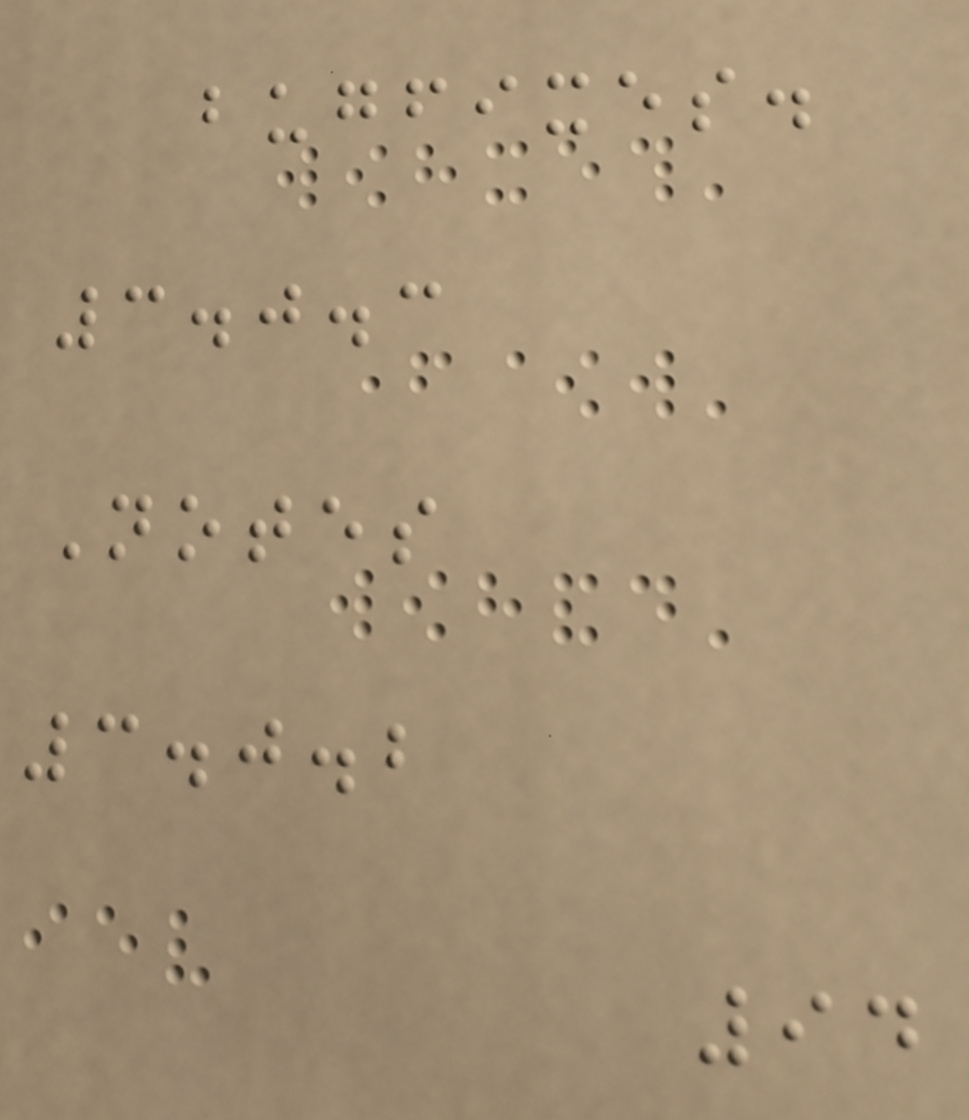bugfixes.
3.0.3
Notes
3.0.2
94
